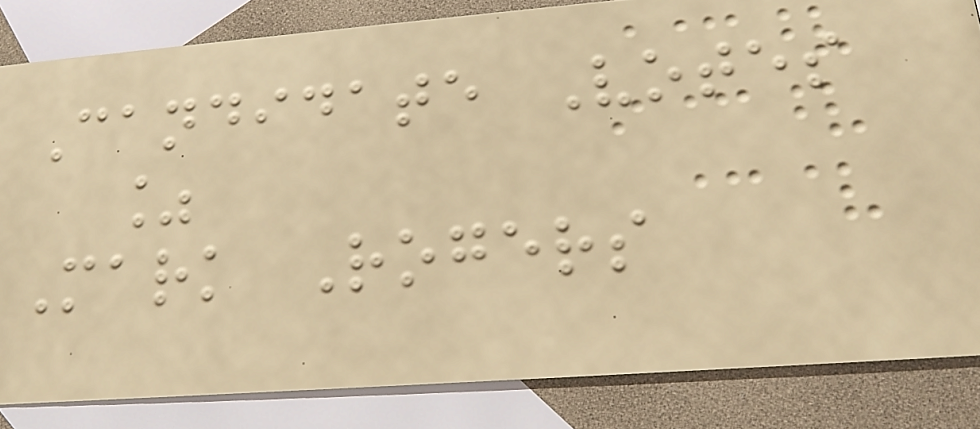Candidate Votes
%
Mark Rogers
